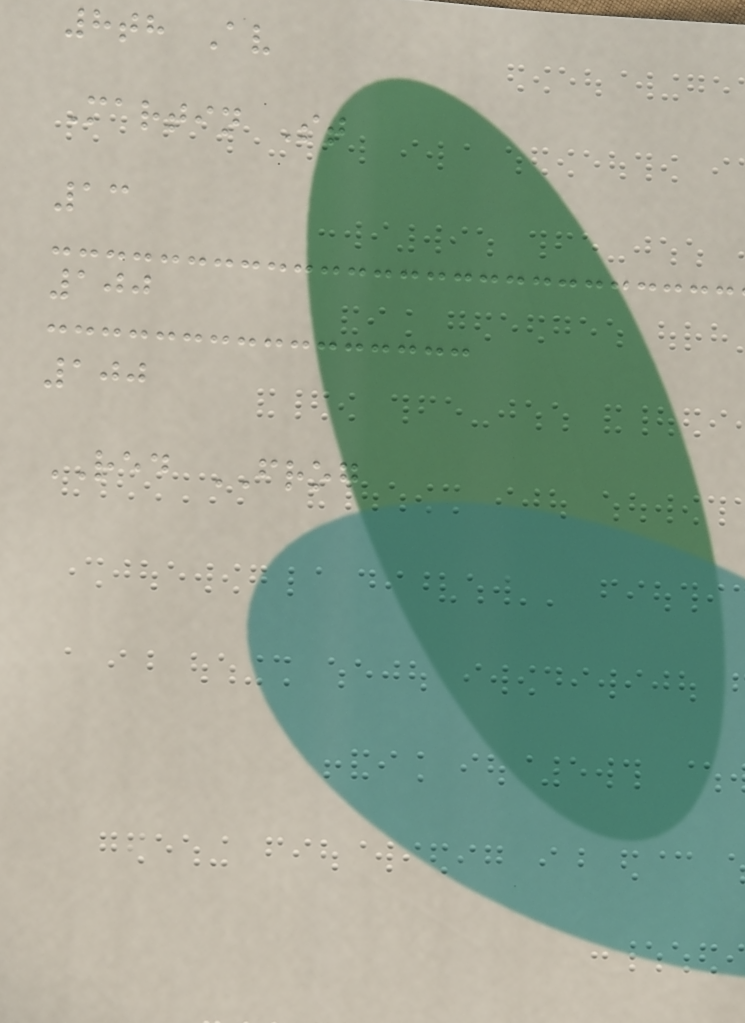8th Av
Martin St
13
100
100
RED FROG
